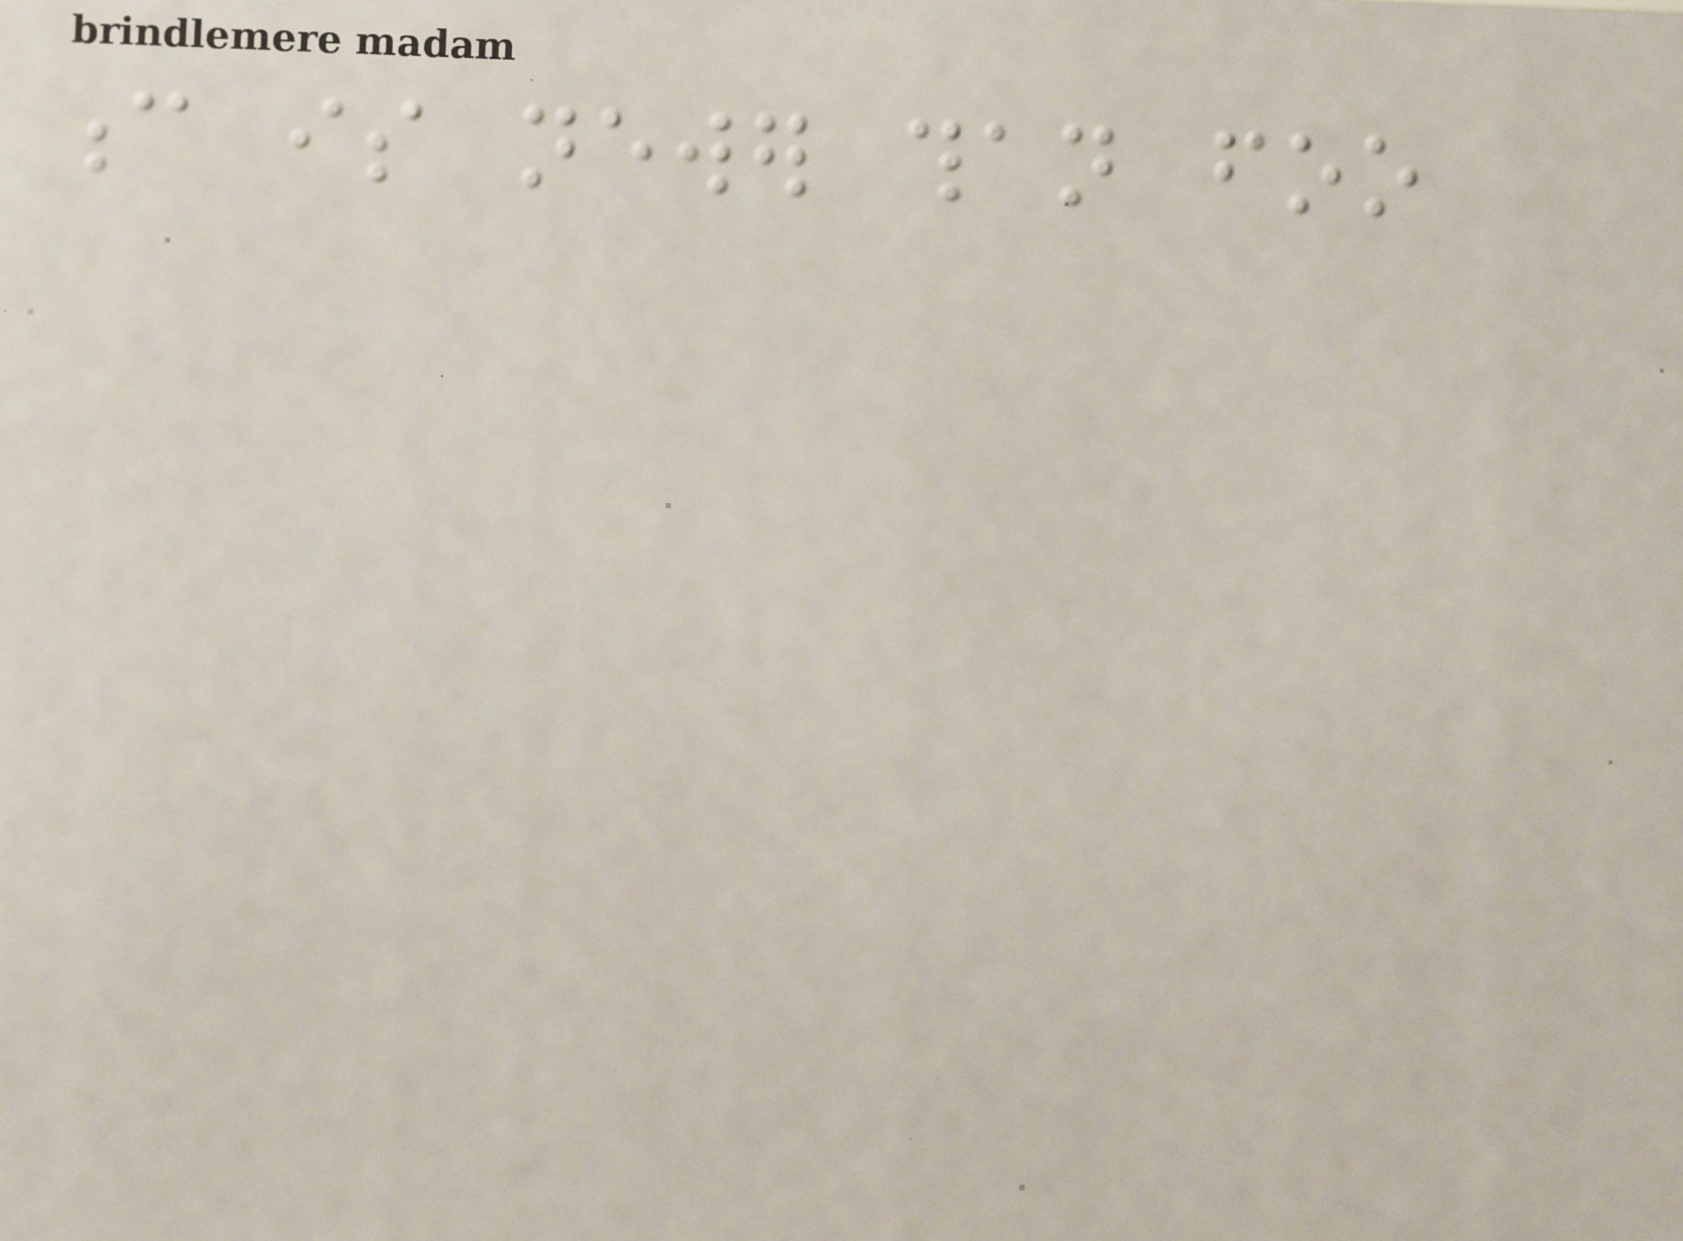c is newer than foo
